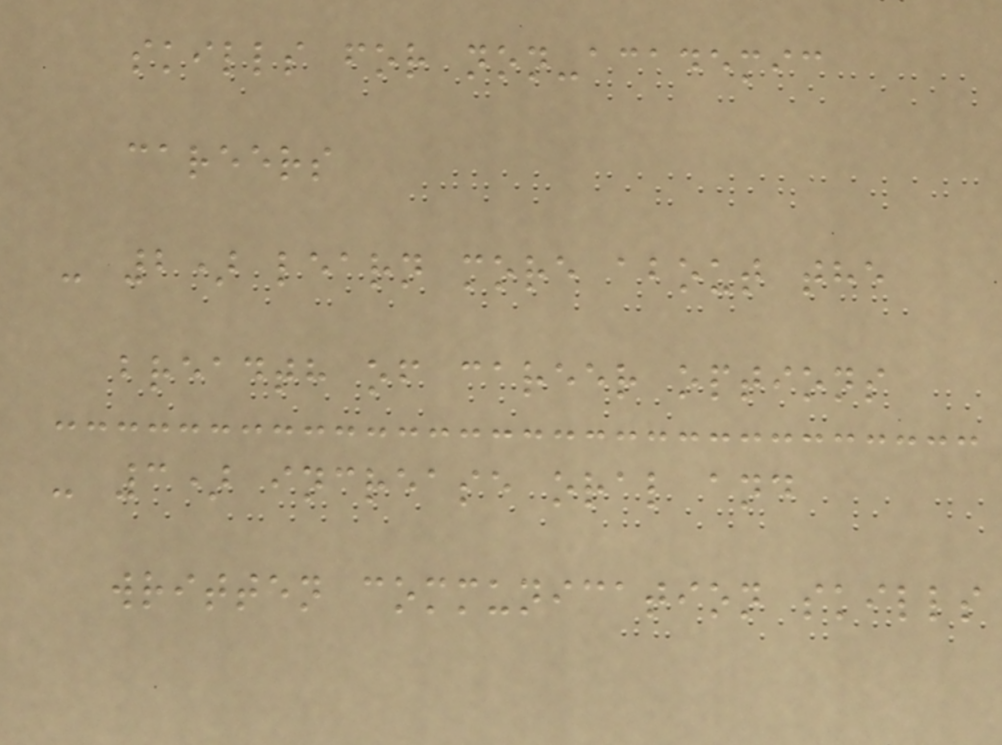skills for non-academic
careers
- 2) learn more about the
breadth of career options
- 3) increase oral and
written communication skills
